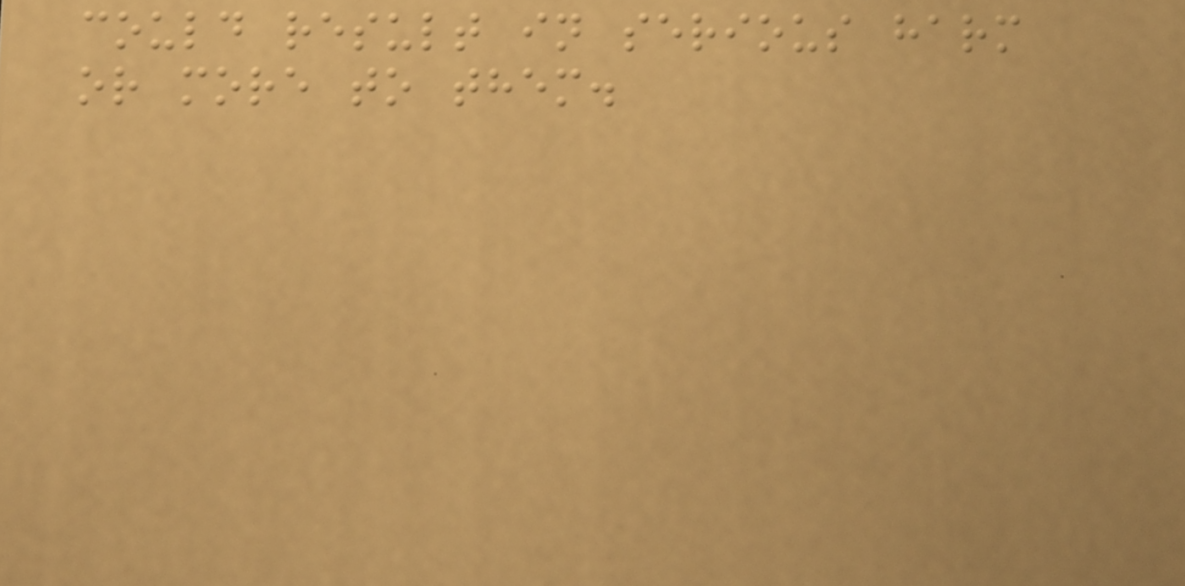could result in serious harm
or more to them.
